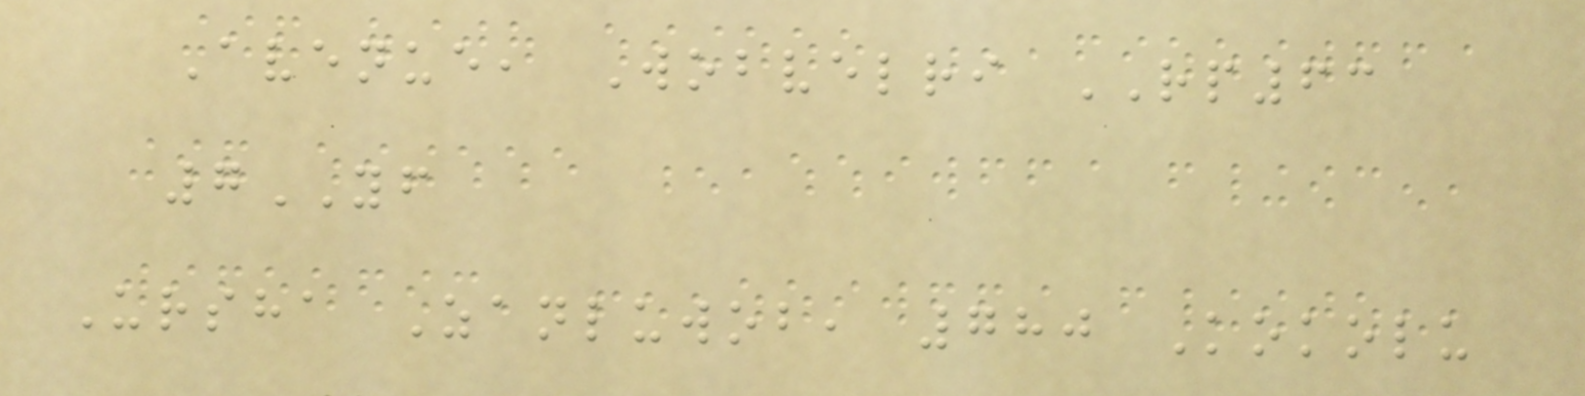Avenue, Wobvelri RP63
7YF
Ursha Zanluwob, 780 Kokolu
